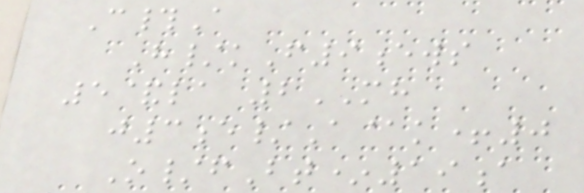C#A
H/kF9ews
5&la 2MH
j3e/A@k+0
O/fBt*19a
